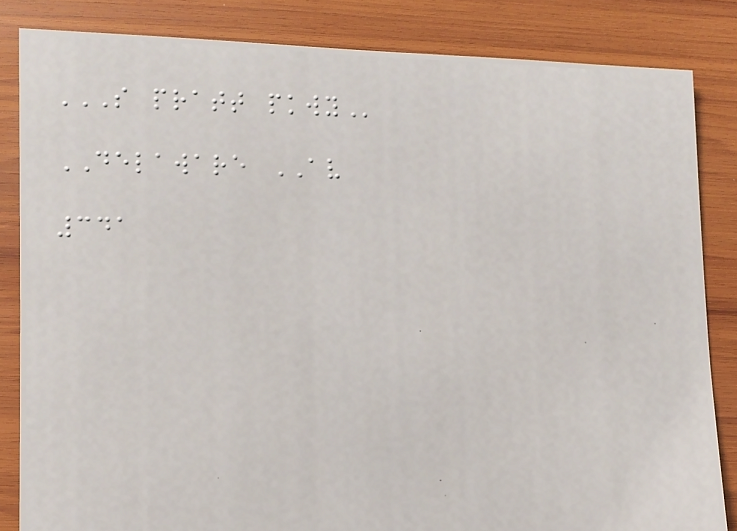S PRATT PKWY
DELAWARE AV
341
